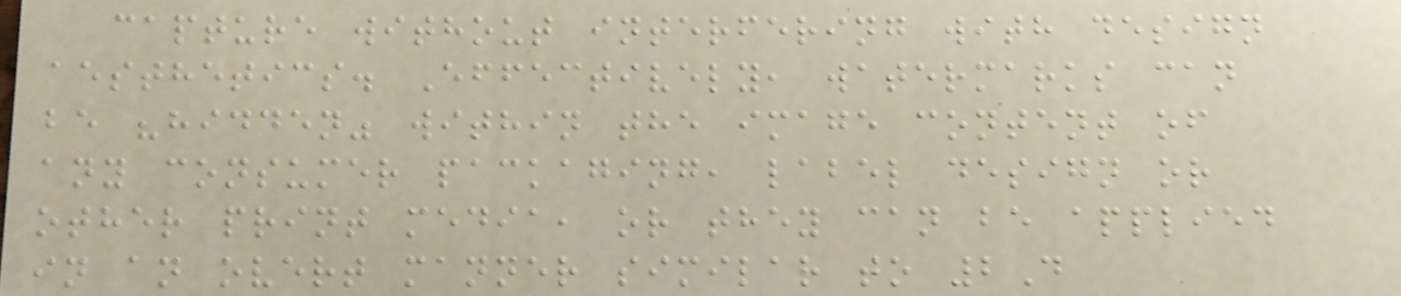capture without interfering with design
aesthetics. Effectively, watermarks can
be "hidden" within the image content of
any consumer packaging, label design or
other print media, or they can be applied
in an overt manner similar to 2D
